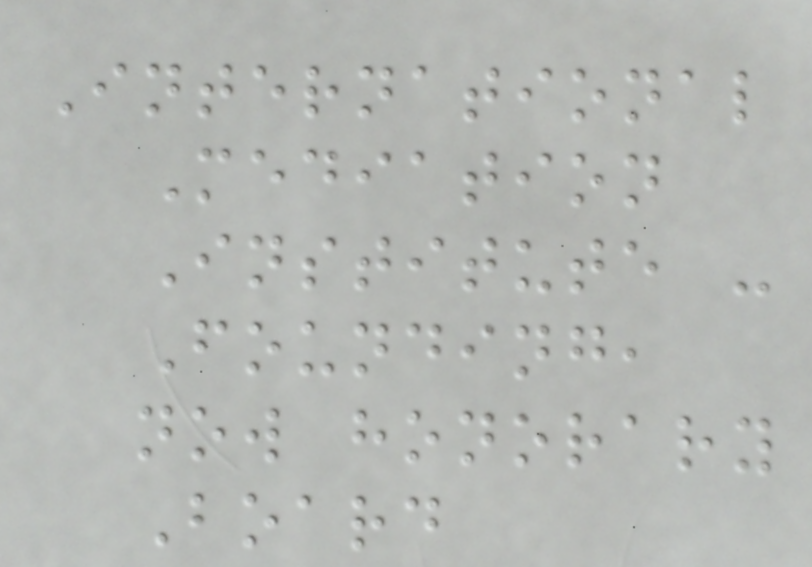International
Mediation
Institute -
Founding,
now honorary
Board
